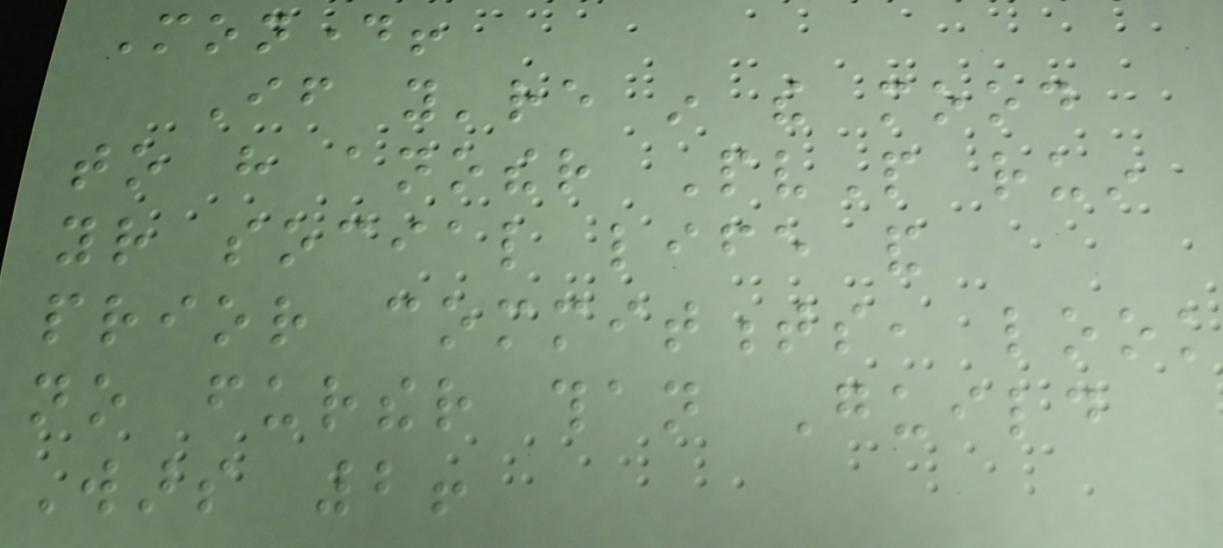Monday!
If you're in the mood
to have another PvP ruin
your social life and
prior commitments, look
no further than Guild
Wars 2!
